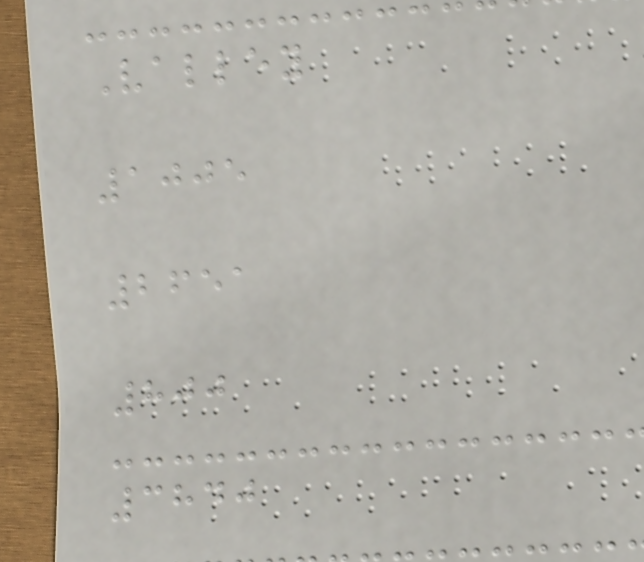Valley
1005
2651
800
3840
